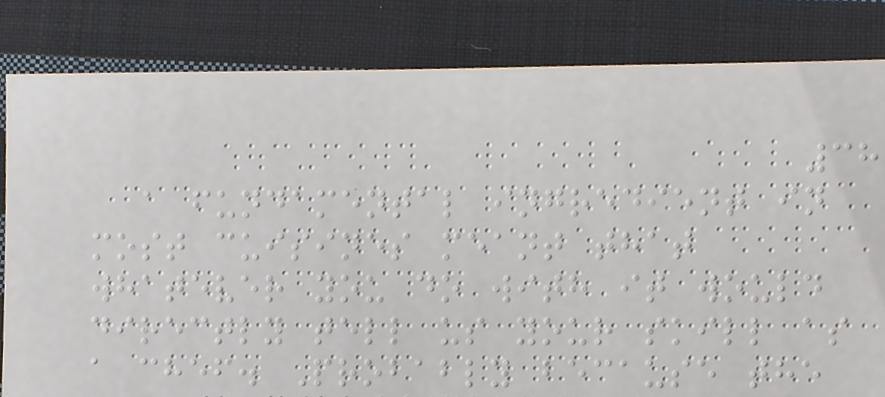38
a fundamental ingredient in
most cuisines meant that
whatever you do with it would
directly tell us your skill as
a chef. Probably because the
